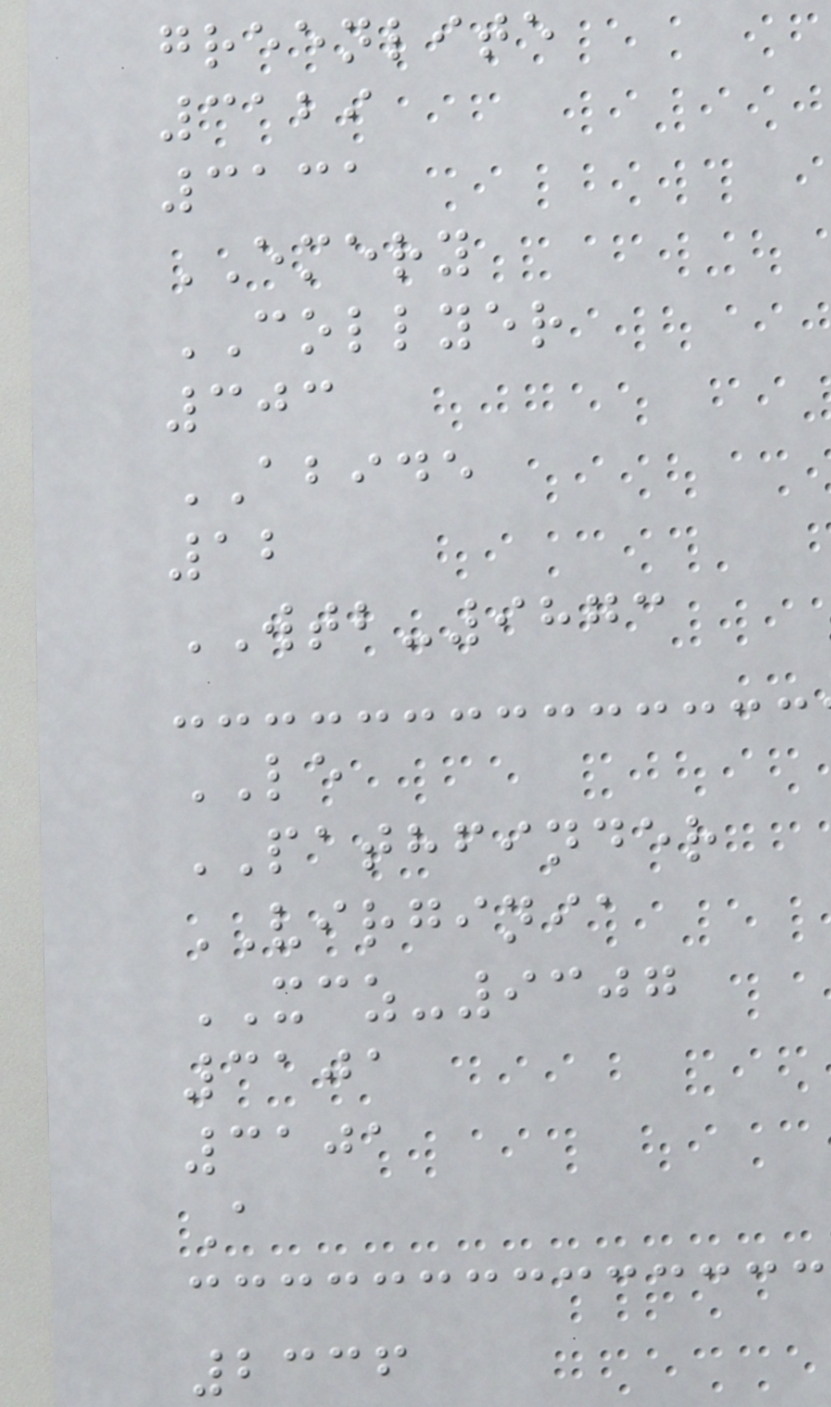greenlite
3129
3131
EMERY
COLLYER
303
ABIDE
12
WTB-9873
LE
PATHFINDER
VIRGINIA
XCZ-9307
3101
3101
A
2336
